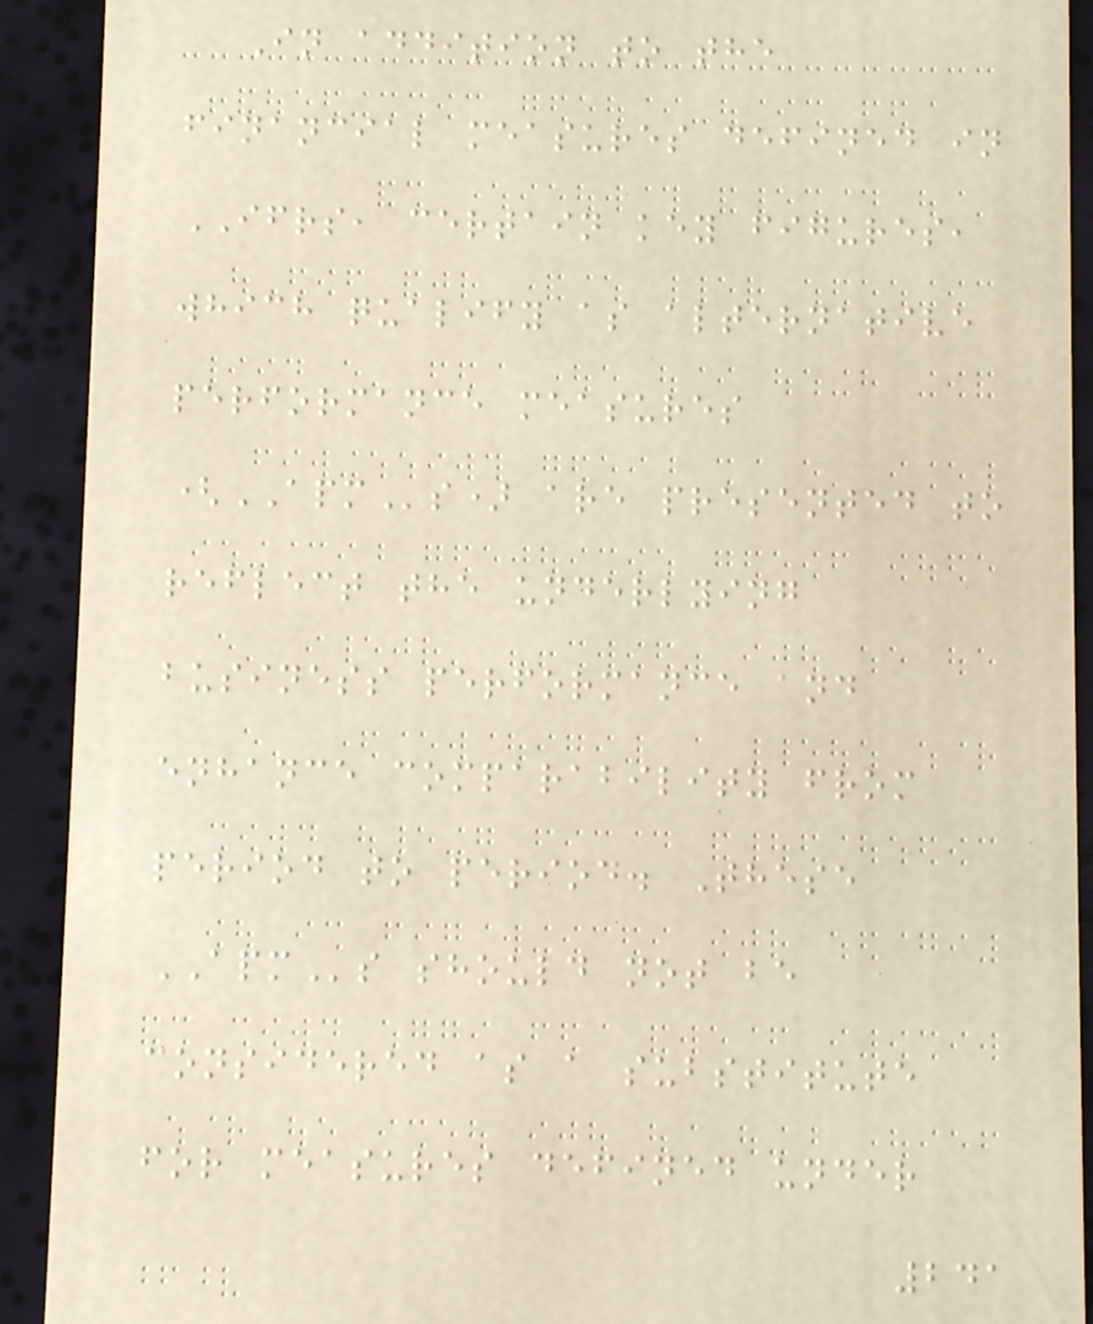In addition to the
financial measures defined in
IFRS, certain key figures,
which qualify as alternative
performance measures
(APMs) are presented to
reflect the underlying
business performance and
enhance comparability from
period to period. These
APMs should not be
considered as a substitute
for measures defined under
241
